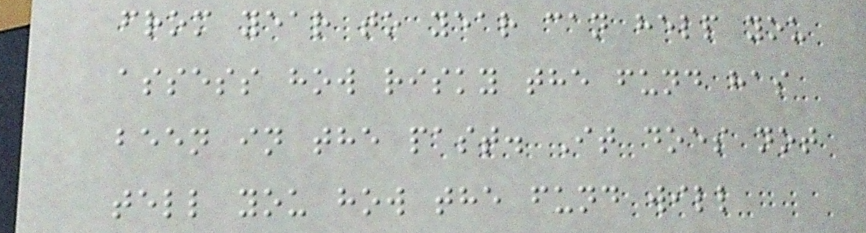from year to year can help you
assess how risky the fund has
been in the past. It does not
tell you how the fund will
